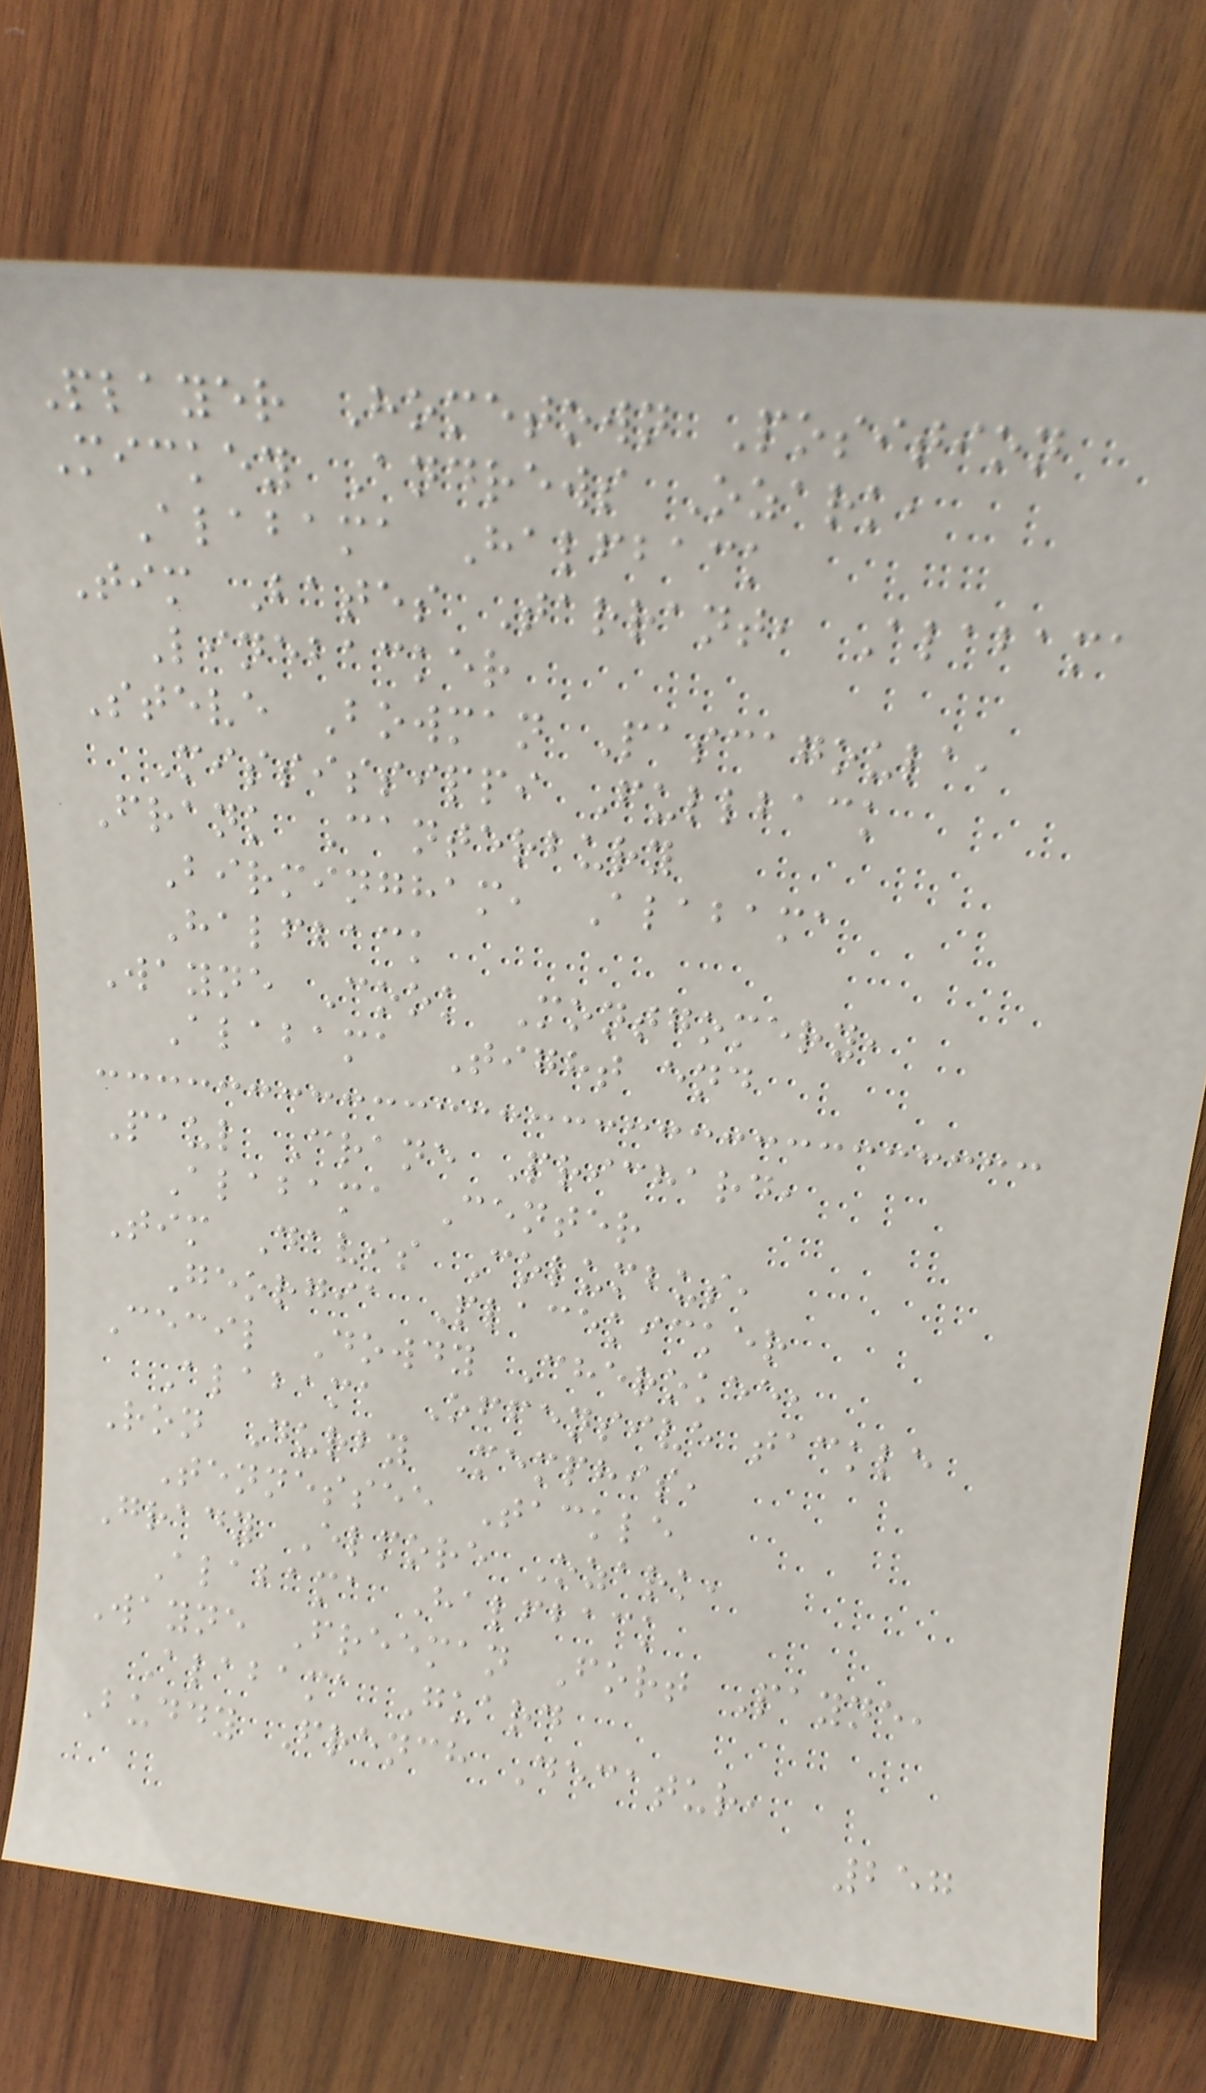Player Hometown Position
Mickey Andrews Ozark,
Alabama Halfback
Tim Bates Tarrant, Alabama
Linebacker
Steve Bowman Pascagoula,
Mississippi Fullback
Frank Canterbury
Birmingham, Alabama
Halfback
Wayne Cook Montgomery,
Alabama Tight end
Paul Crane Prichard,
Alabama Center
Tim Davis Columbus,
Georgia Placekicker
Cecil Dowdy Cherokee,
Alabama Offensive tackle
Ron Durby Memphis,
Tennessee Tackle
Grady Elmore Ozark,
Alabama Halfback
Wayne Freeman Fort Payne,
Alabama Guard
Buddy French Decatur,
257
